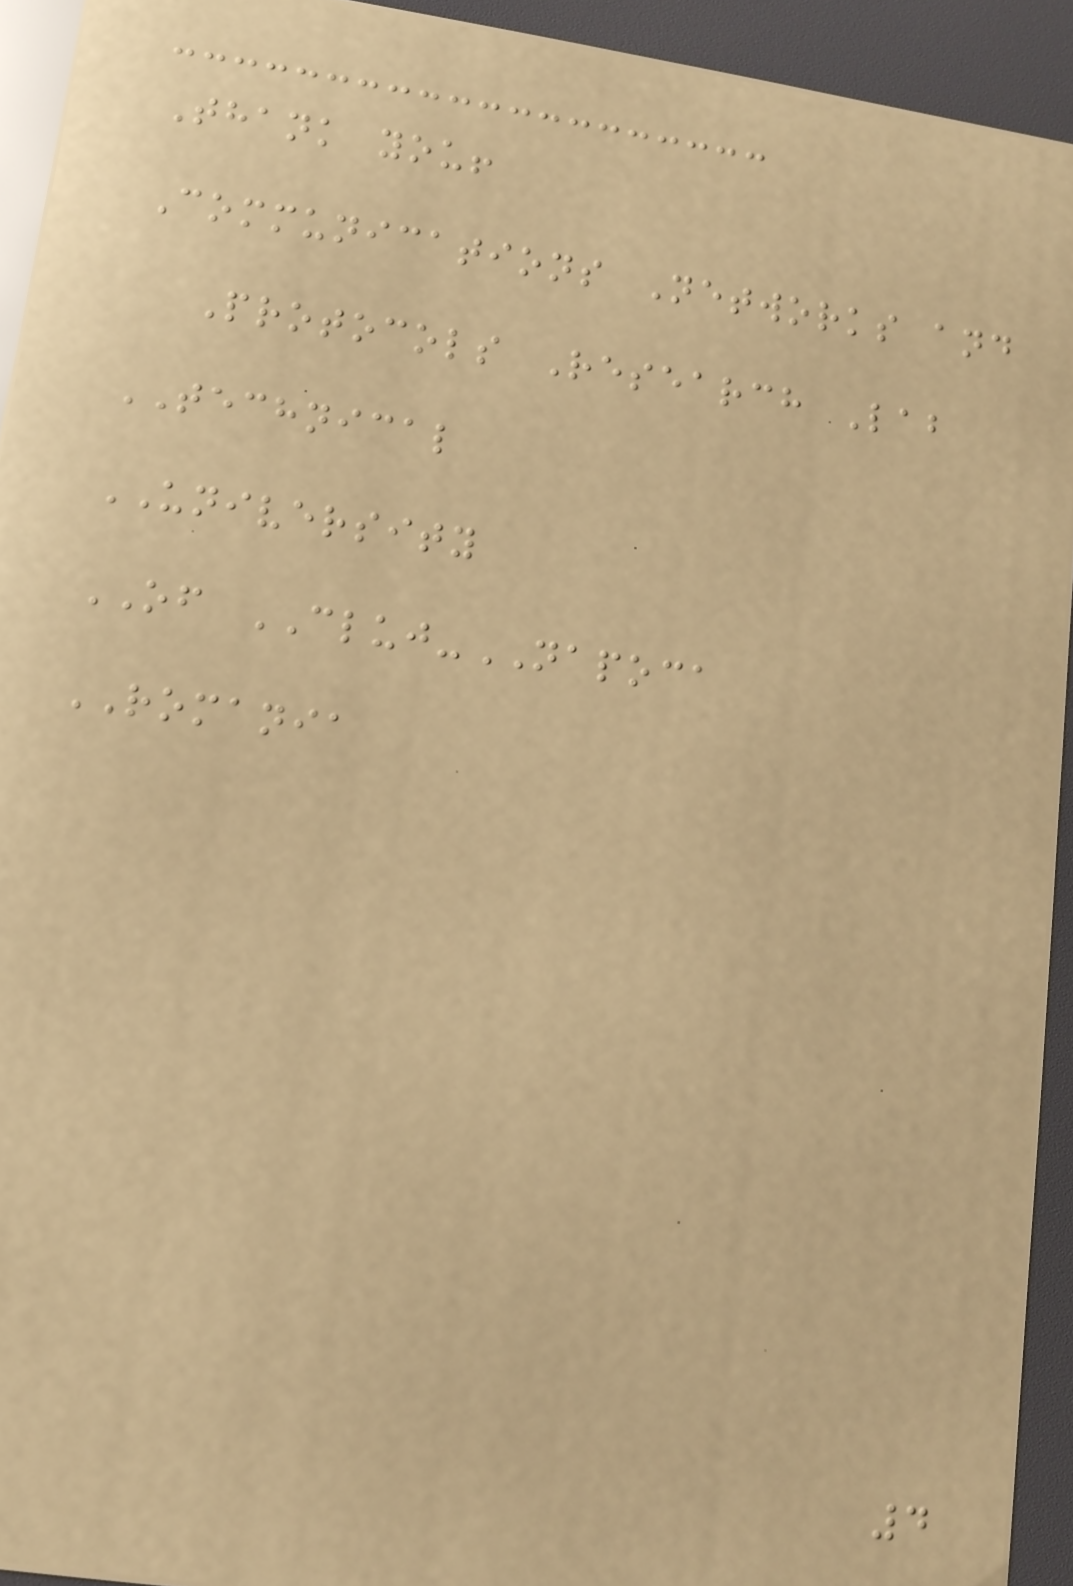Thank you!
Communications Networks and
Protocols Research Lab
TECHNICAL
UNIVERSITY
OF CLUJ-NAPOCA
ROMANIA
4
